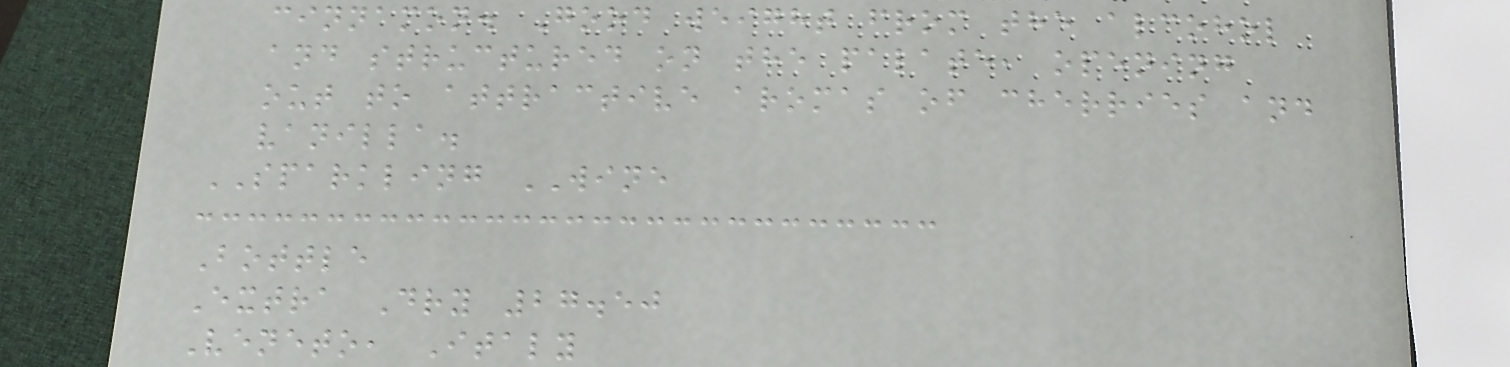cinnamon. Good weight from the alcohol
and structured on the palate, opening
out to attractive aromas of cherries and
vanilla.
SPARKLING WINE
Bottle
Extra Dry 27.50
Veneto, Italy
